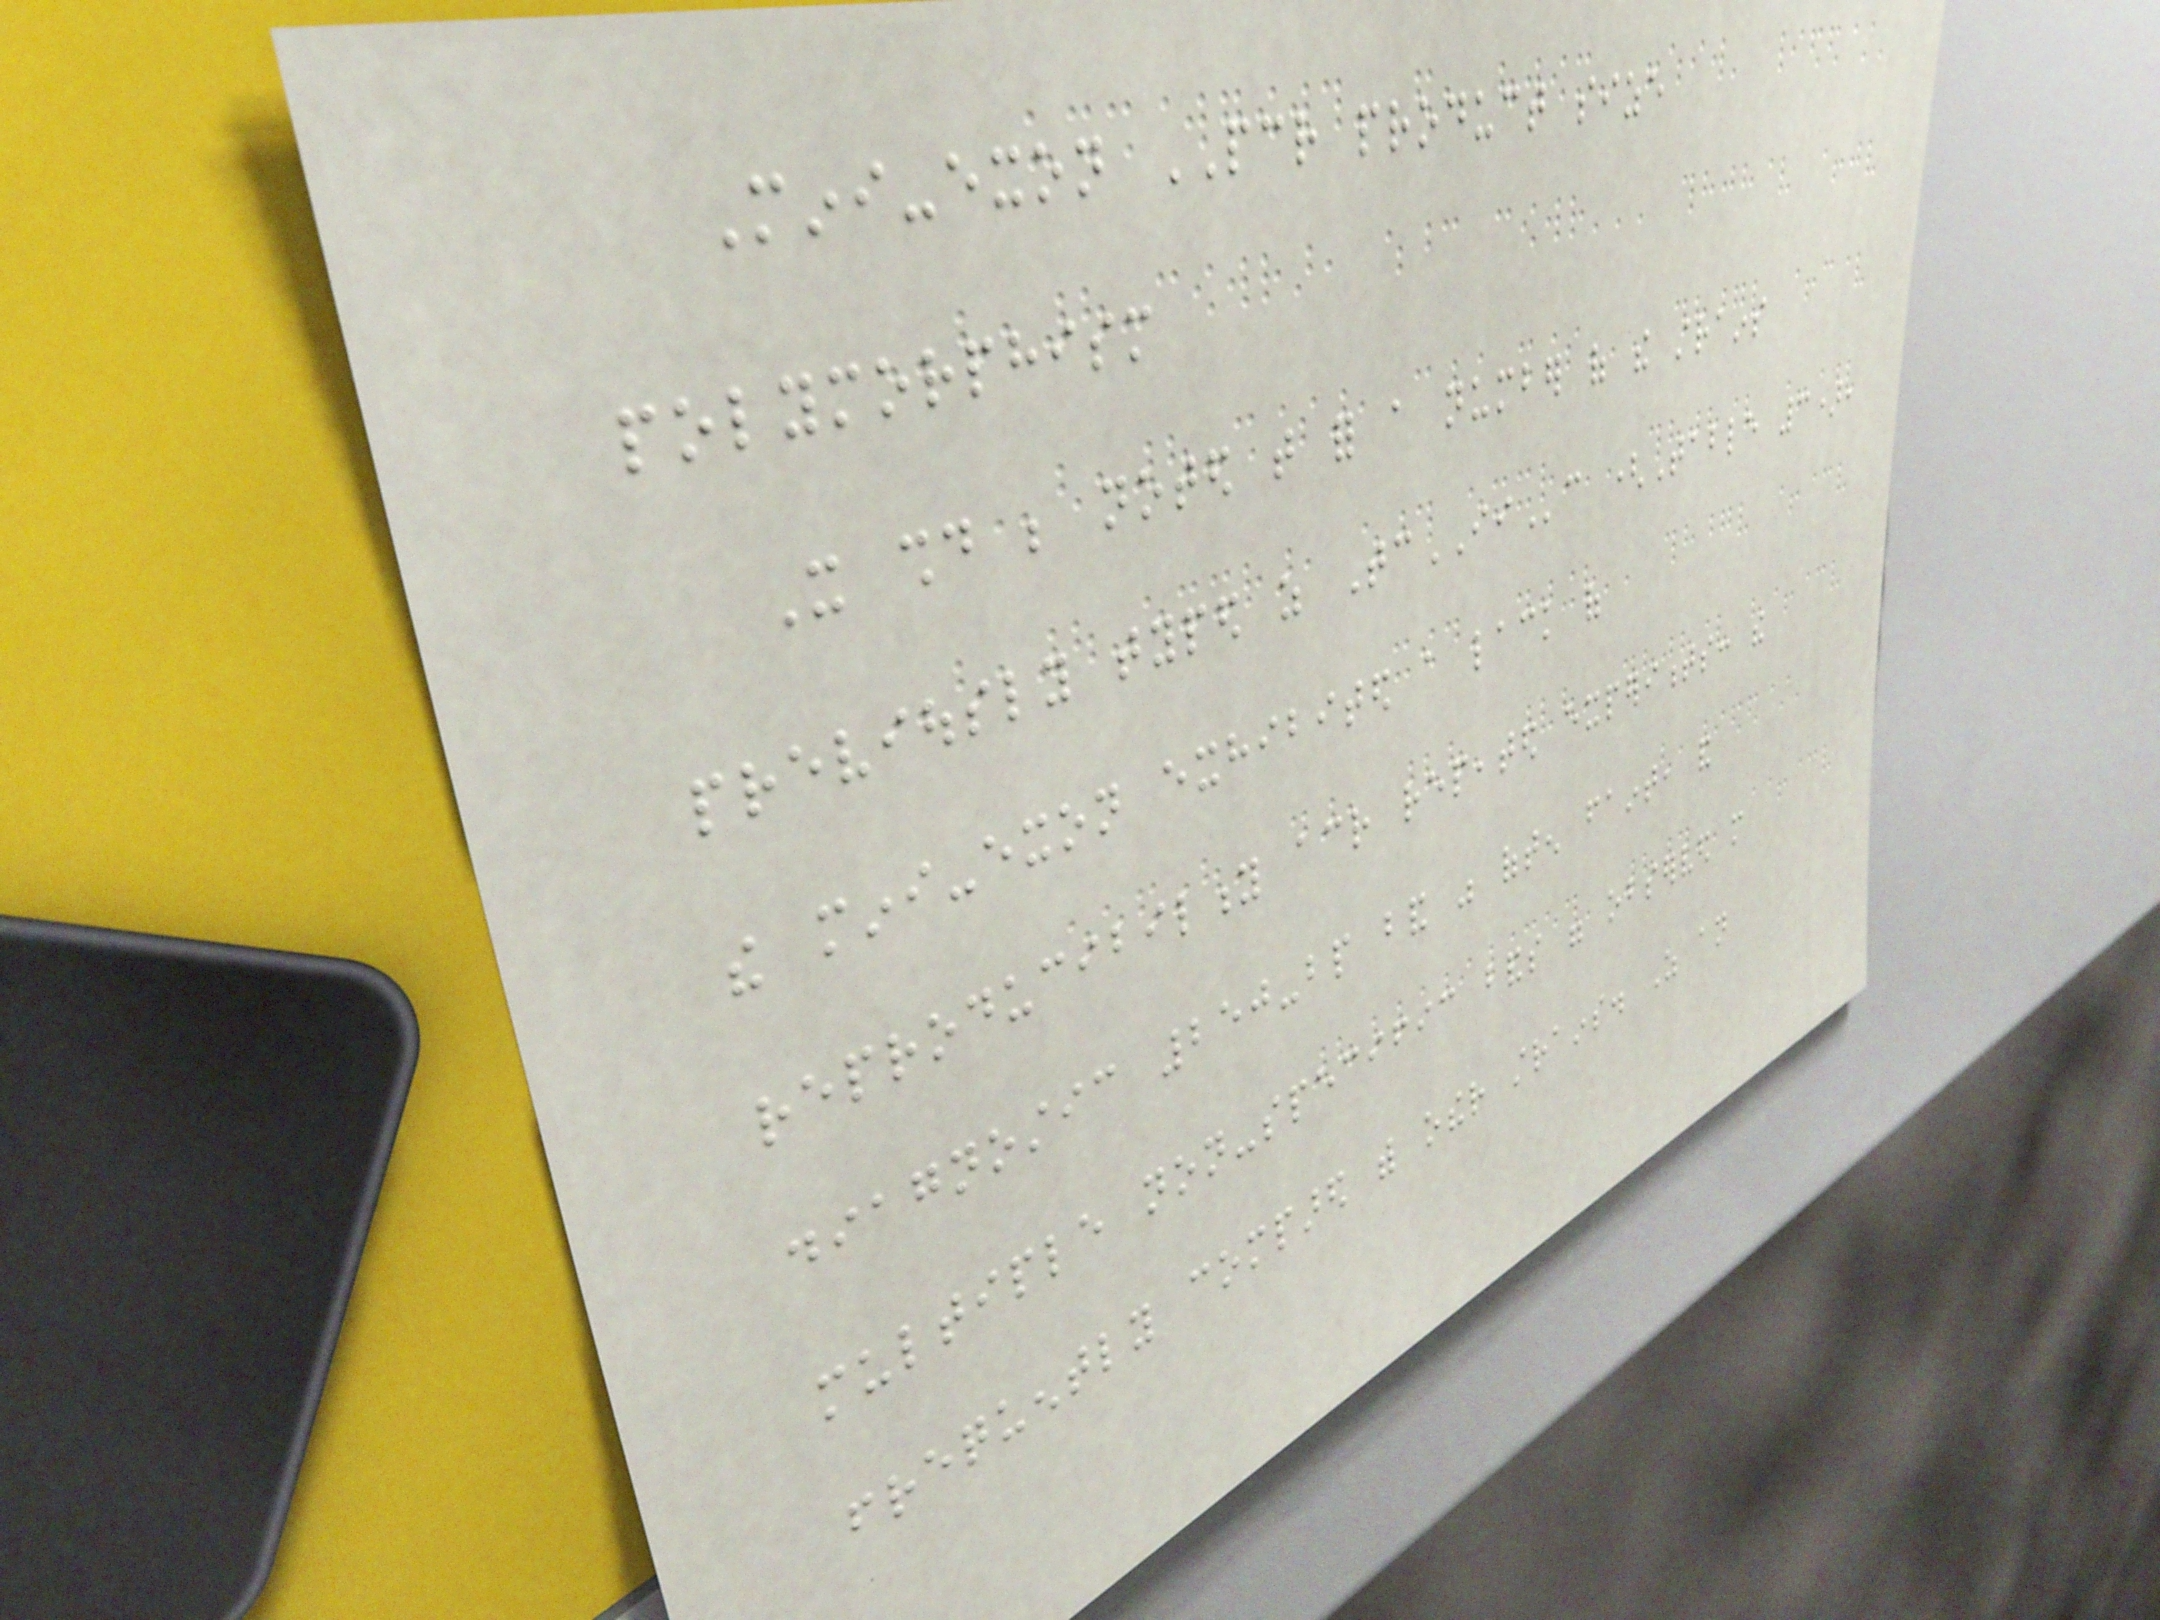Mini-exon PCR product size
polymorphism
It should be noted that for a number of the strains
previously typed as TcIIc (Table 3),
the mini-exon exhibited a lack of
reproducibility across repeated experiments: the
diagnostic 250-bp band was often faint, and
multiple non-specific bands were observed more
frequently compared with other strains. As an
